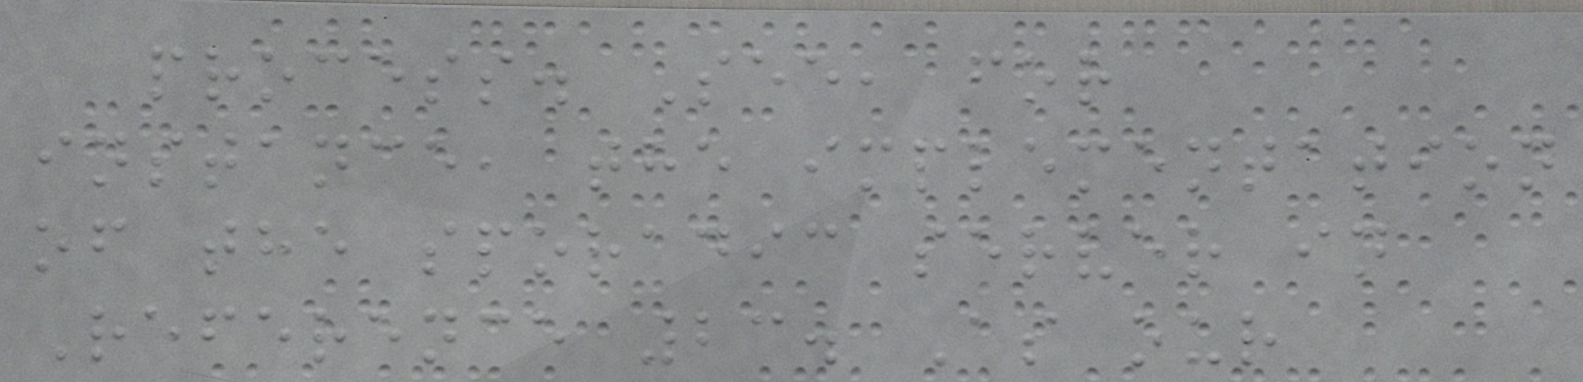process. See, for
instance, the implementation
of the sporadic server in
Reference 23. As our
